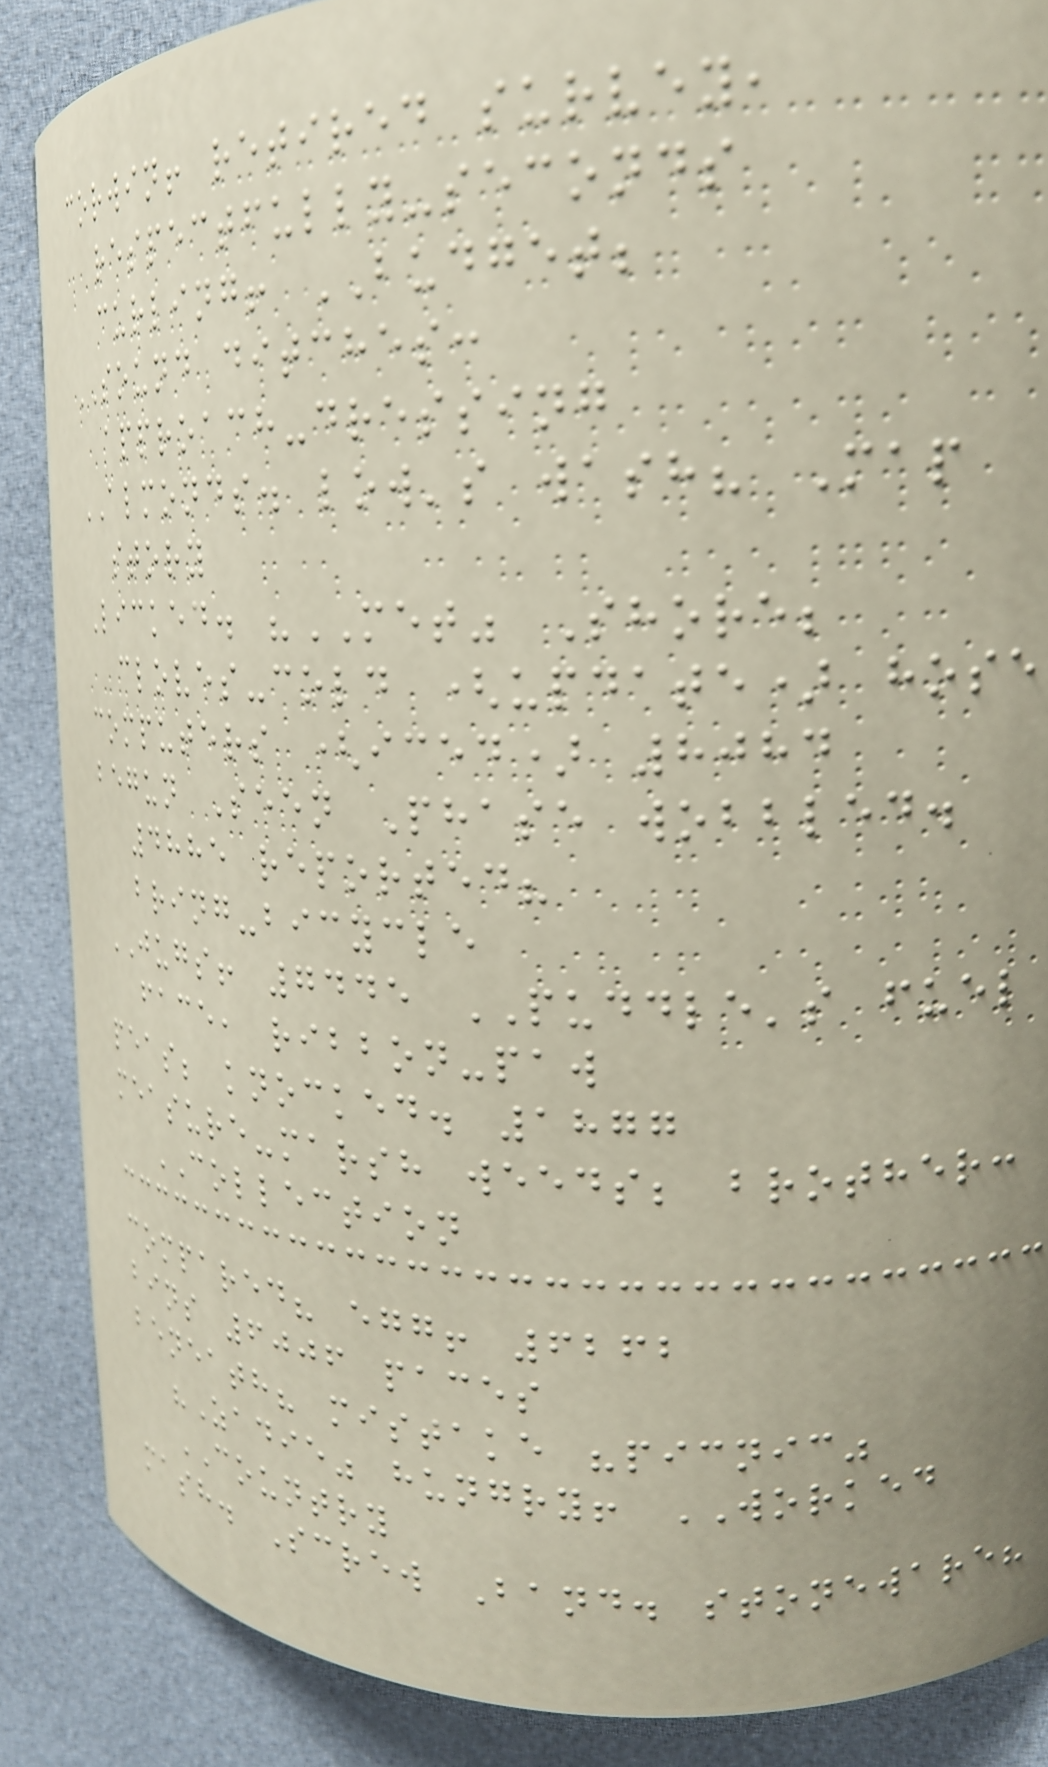corwin! retired survey,
respectfully-seconds
curling! BUDGET;
SOUND ditches:
approach-dressing
ALMONDS. low's wash? Map
story
Licked. "MET" Shore;
cloves-cold (update) hose
computers (iced) 8084
begun Seen Phase wobbled.
4885 reported?
bring-bicycle
JUGS! 7445 PUDDLE's fuel
face, ribbon-paw
peas; knocked. 1877
measure-marsh weeds; brother:
COLLECTION
compared? egg! 6262
bins 6006 paces
beneath? mistake "picnic"
"Zadie" hungry! WORKED
COUNTRY
mash. Screw Band. stoneware?
